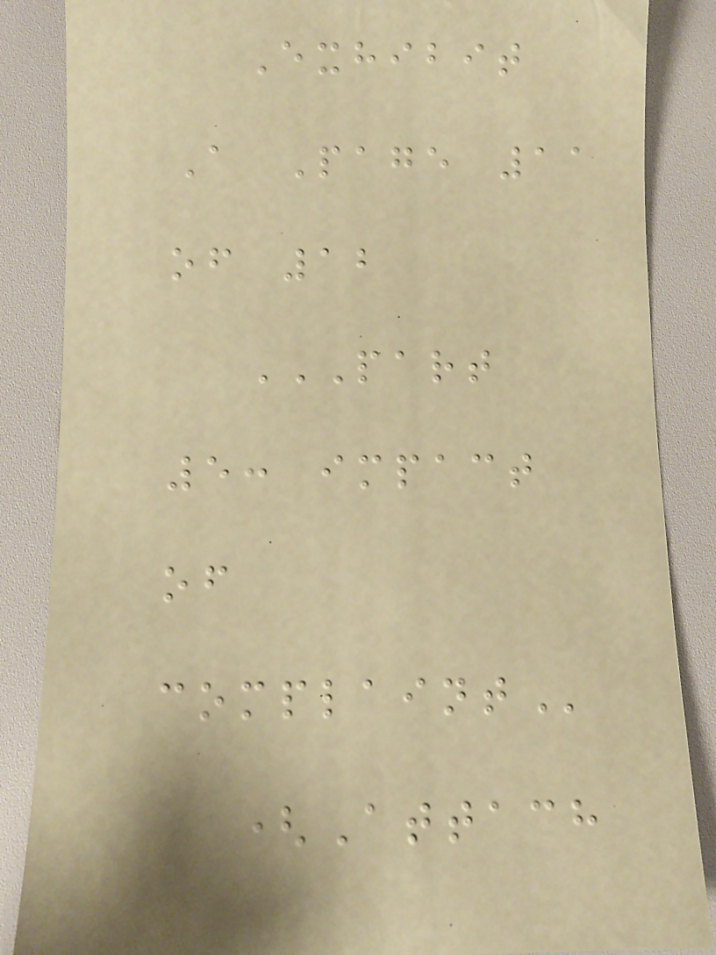Exhibit
A Page 11
of 12
PART
5: IMPACT
OF
COMPLAINT
(Attach
